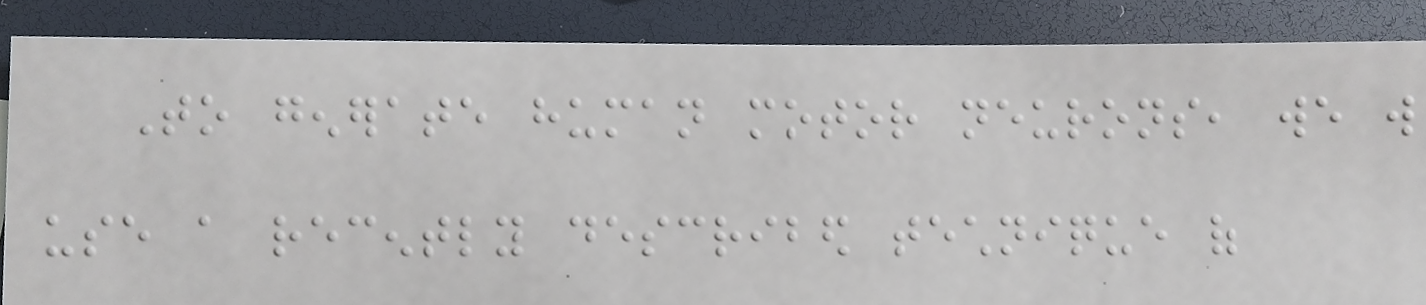To generate human motor neurons, we will
use a recently described technique of
